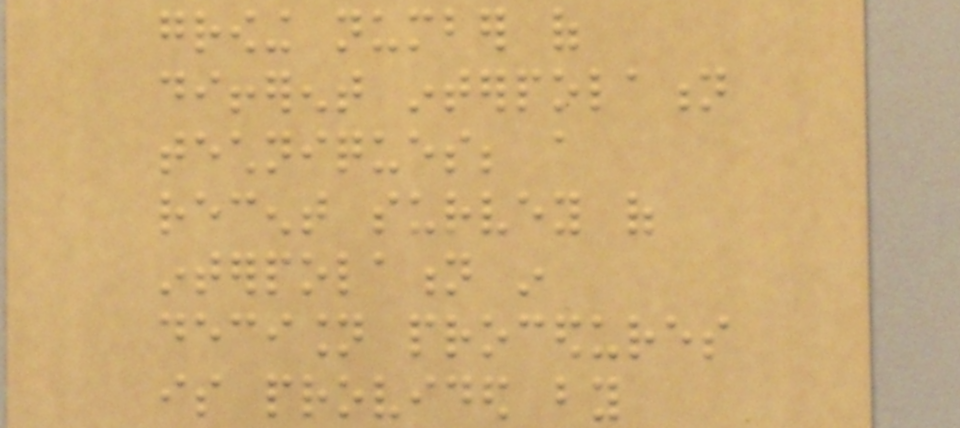growing number of
different interpolation
techniques; a
recent survey of
interpolation in
decision procedures
is provided by
